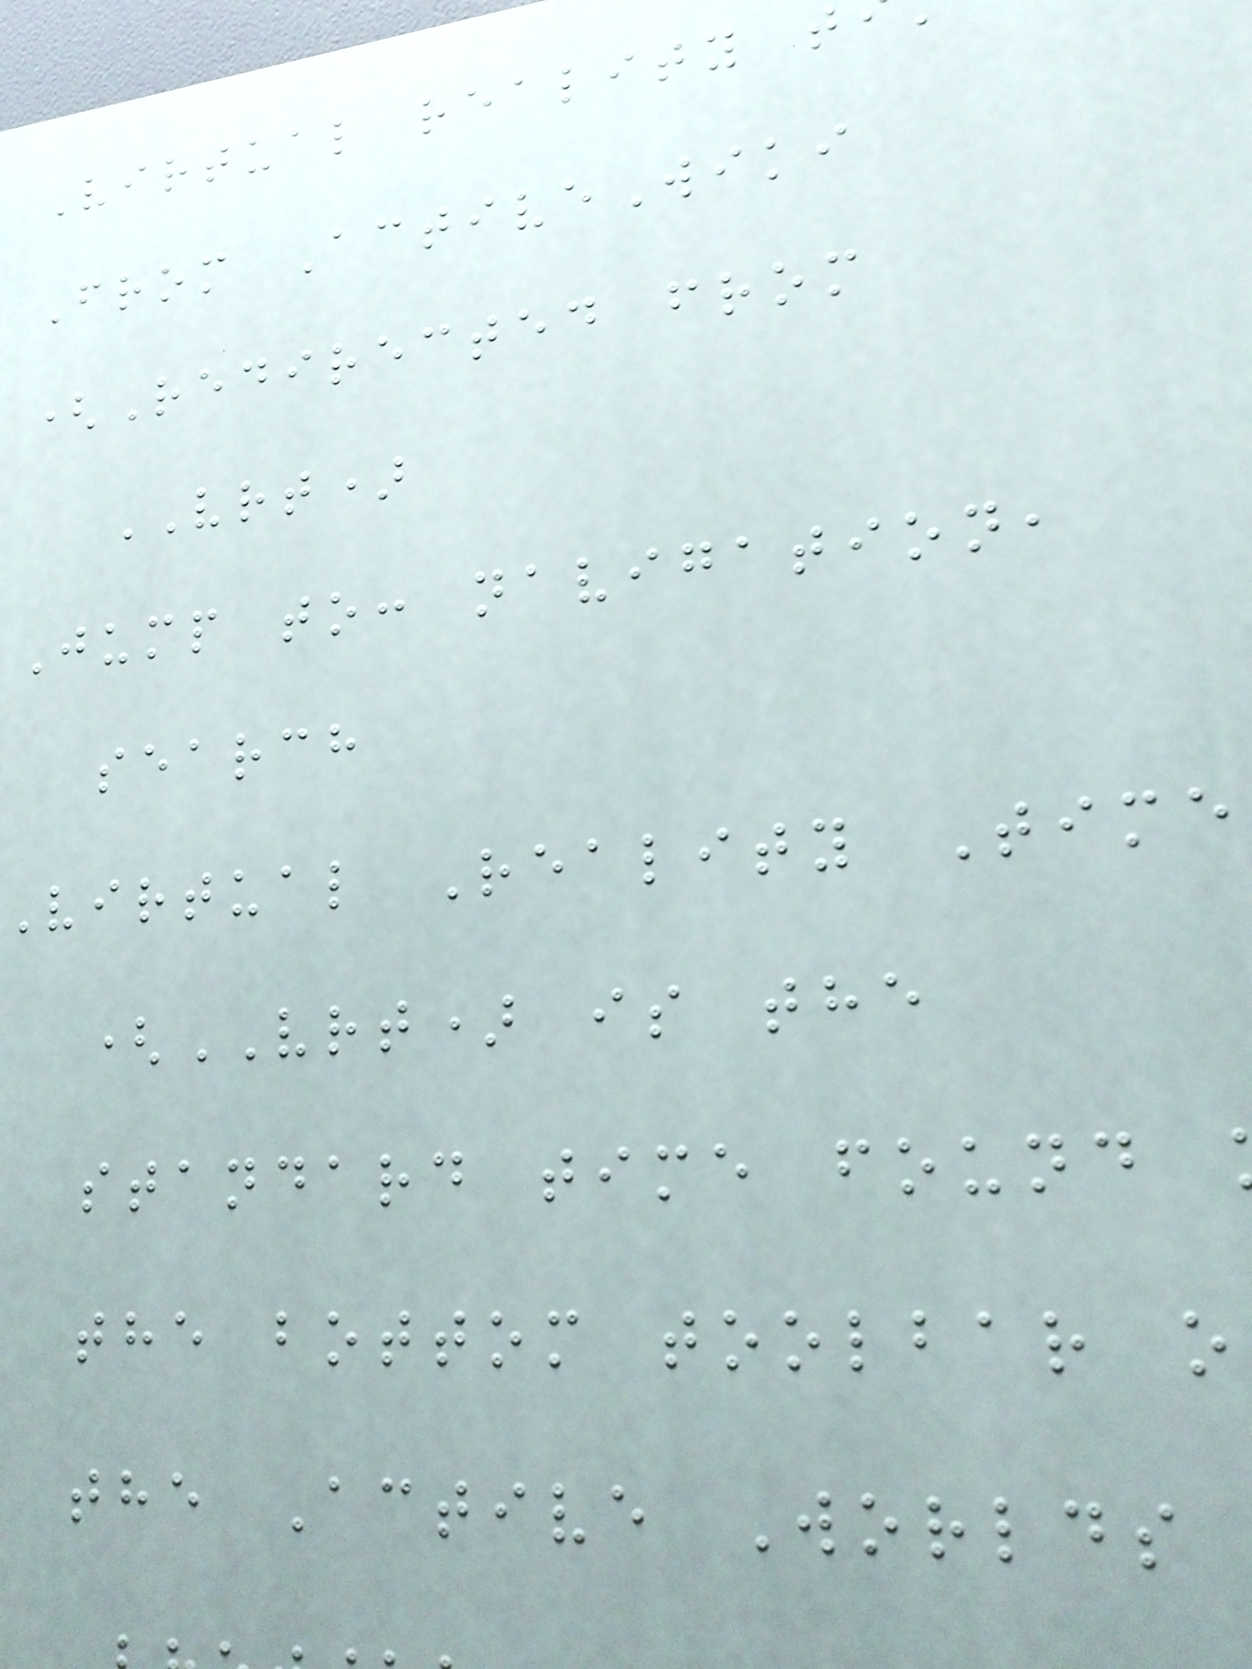Virtual reality t
From ActiveWiki
(Redirected from
VRT)
Jump to: navigation,
search
Virtual Reality Time
(VRT) is the
standard time found
the bottom toolbar o
the Active Worlds
